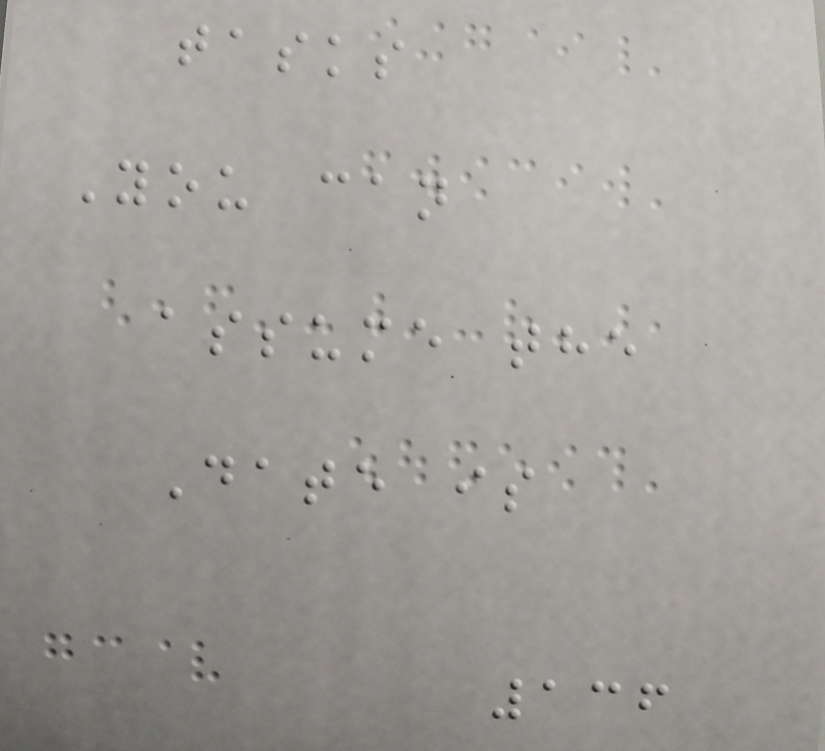tasks
You can
assume the
Date is
136
